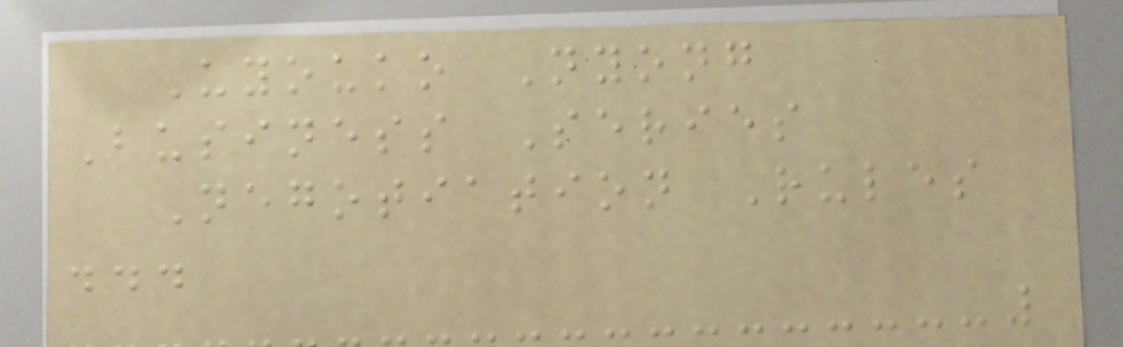Uyouko Nyong
Business Series
Negotiation Rules
...
